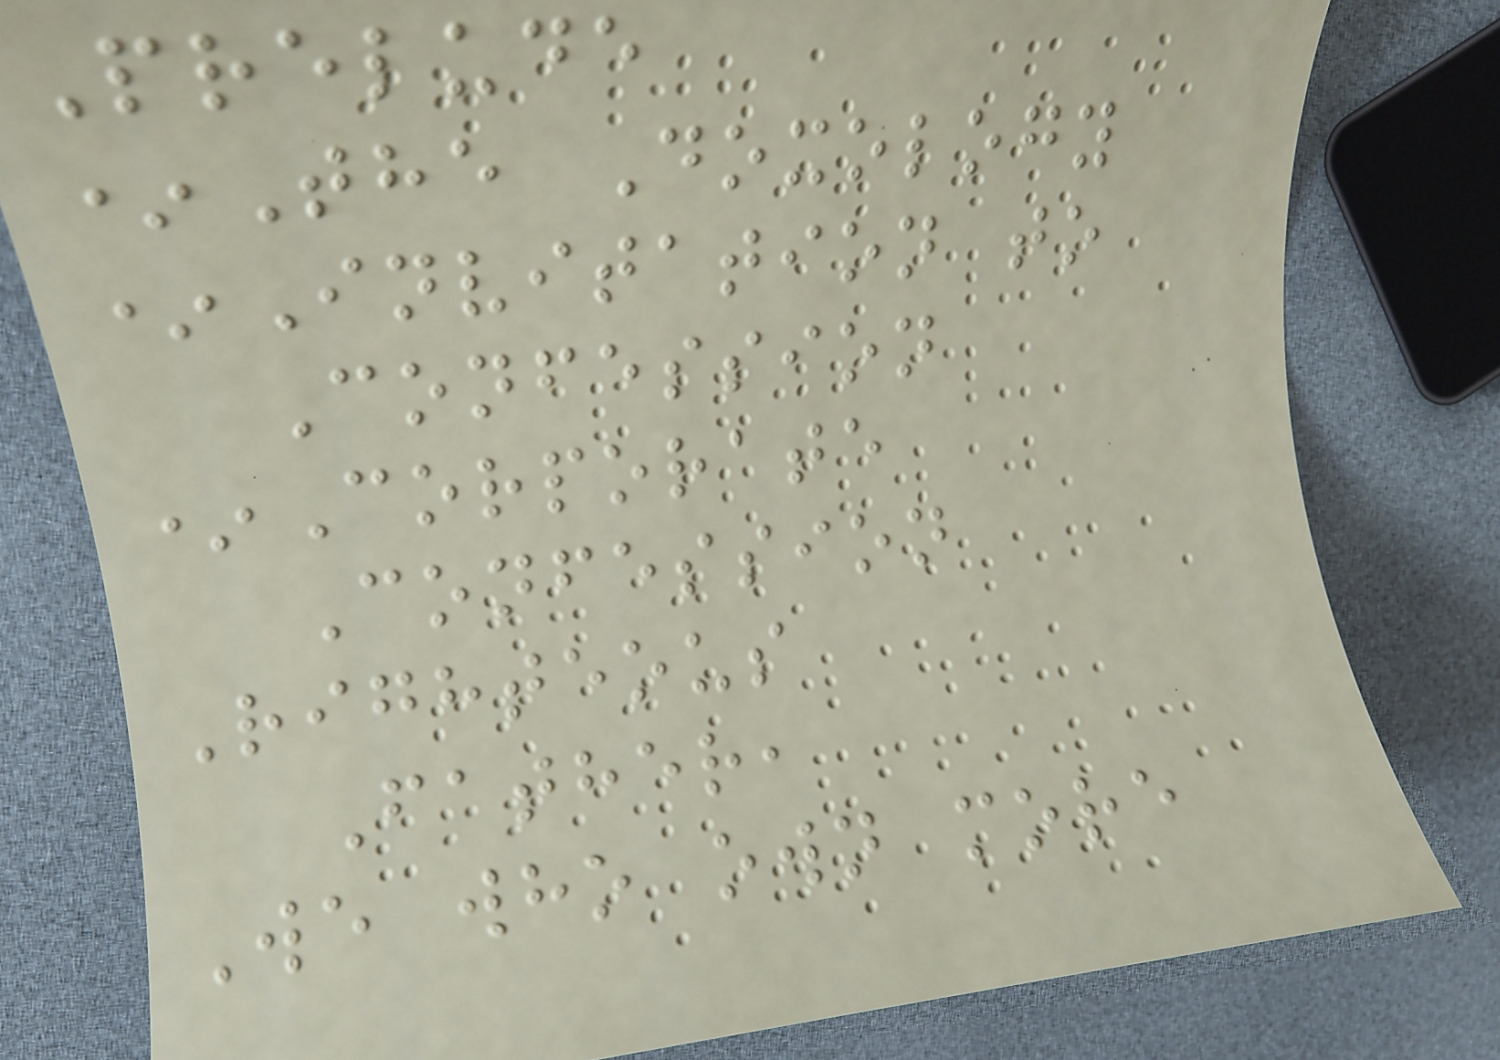Prelude
*The Doxology
*Invitation to
Confession
*Corporate
Confession
Righteous
Father,
We who own more
